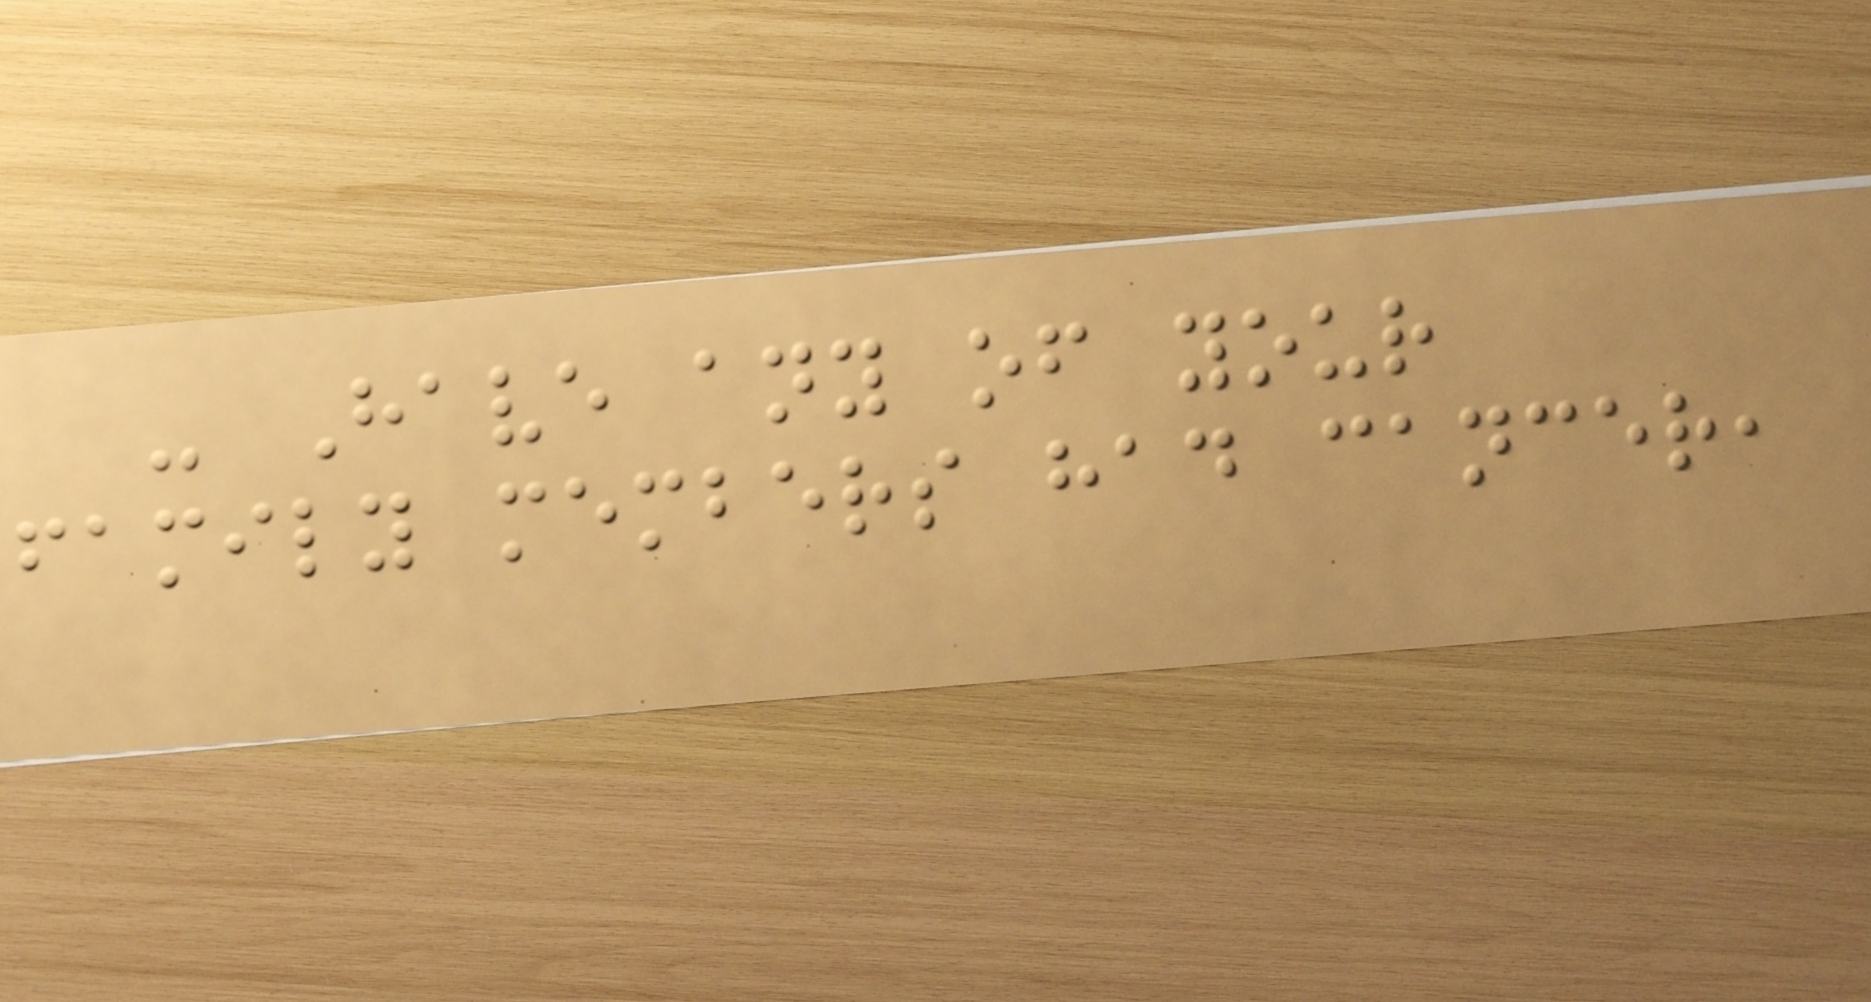- Have any of your
family members had cancer,
